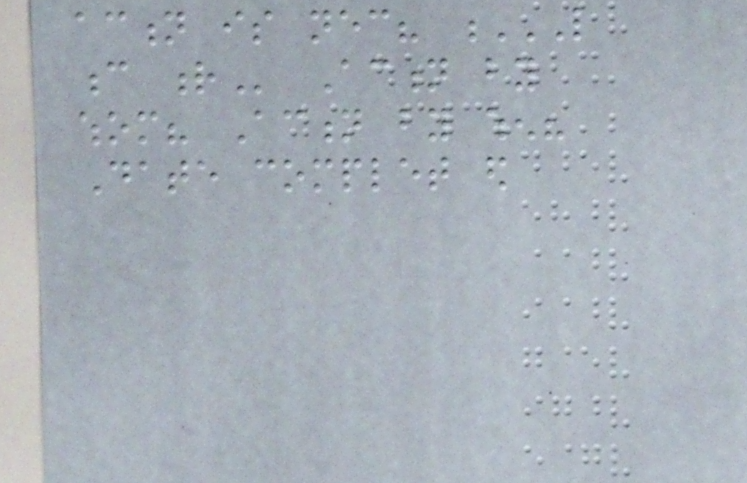action is necessary? L
C R Action by
whom? Action by when?
Date complet ed
